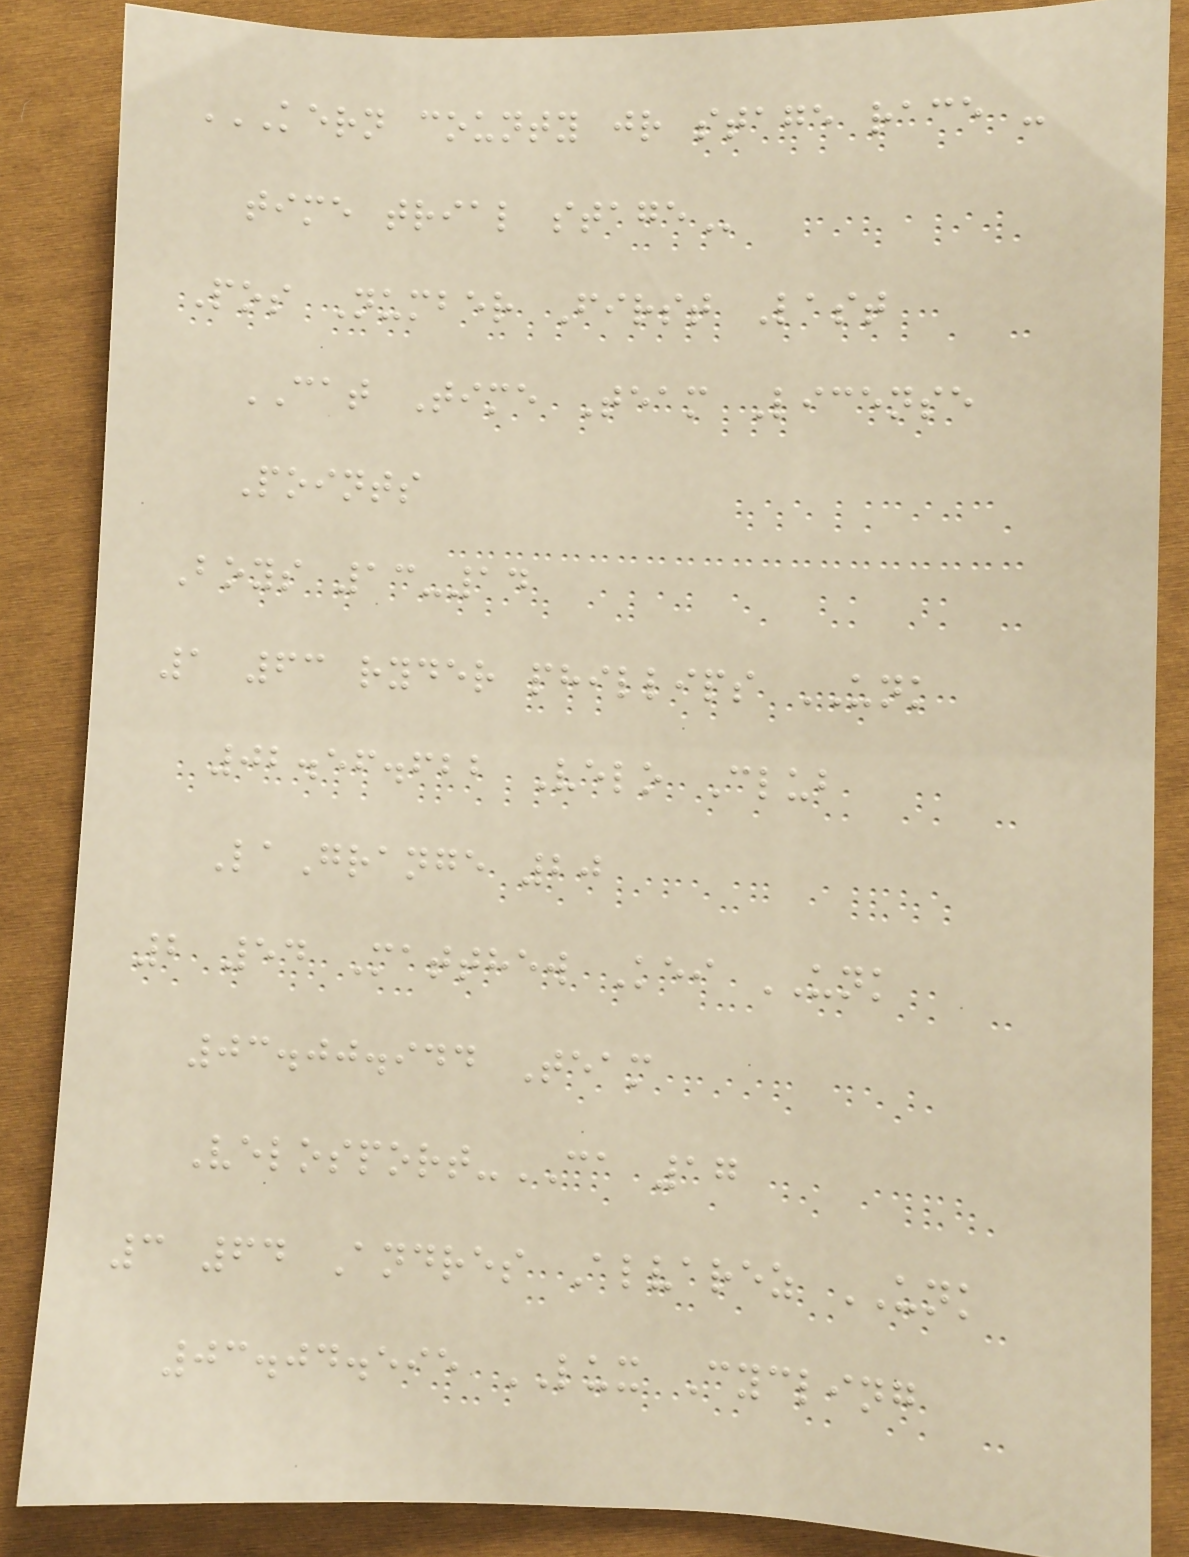KERN COUNTY JR STAGE RACE -
TIME TRIAL STAGE
Pos Number First Last
CAT Time Team License
Points
Boys 13-14
1 63 ryder phillips UNK
02.56.622 Velo Club
LaGrange 20
2 54 Matthew Kei UNK
03.00.944 Team
Velosport-CA 17
3 64 Andres Alvarez UNK
03.04.595 LUX Cycling
